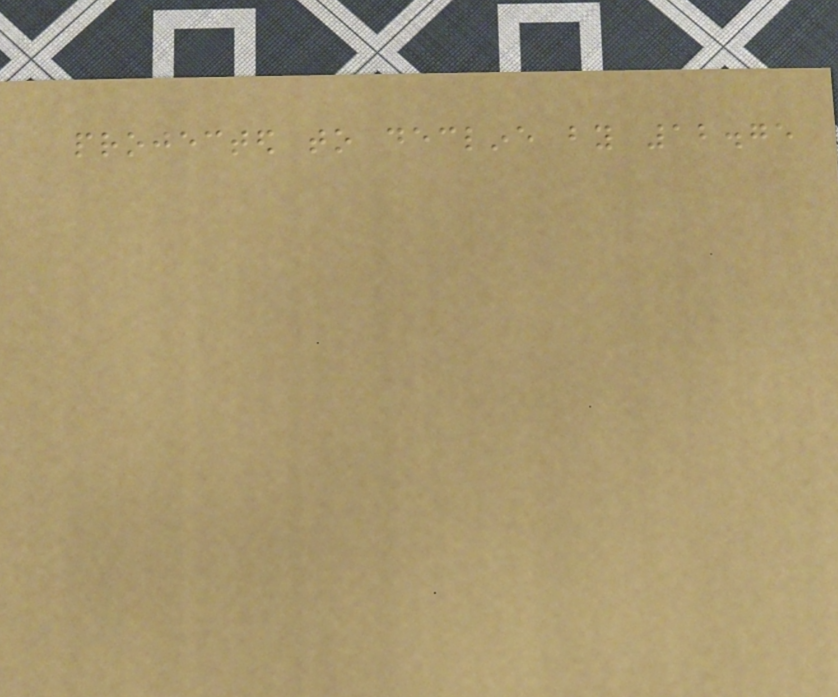projected to decline by 12.75
